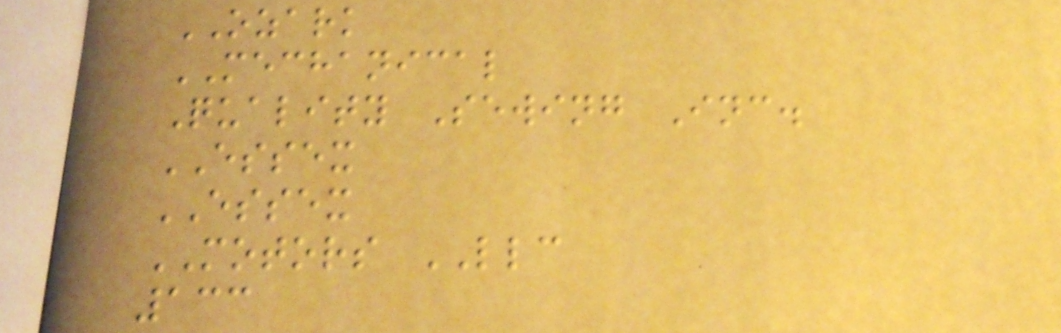OZARK
MECHANICAL
Quality Sewing Inc.
ESSEX
ESSEX
MOTORS LLC
133
